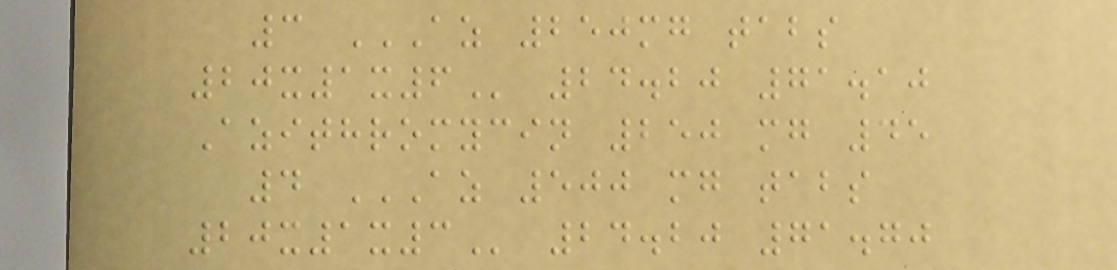3 AZ 250MG TABS
20X1X6 24.20 71.10
Azithromycin 250 mg 45
4 AZ 500 MG TABS
20X1X3 24.20 71.70
